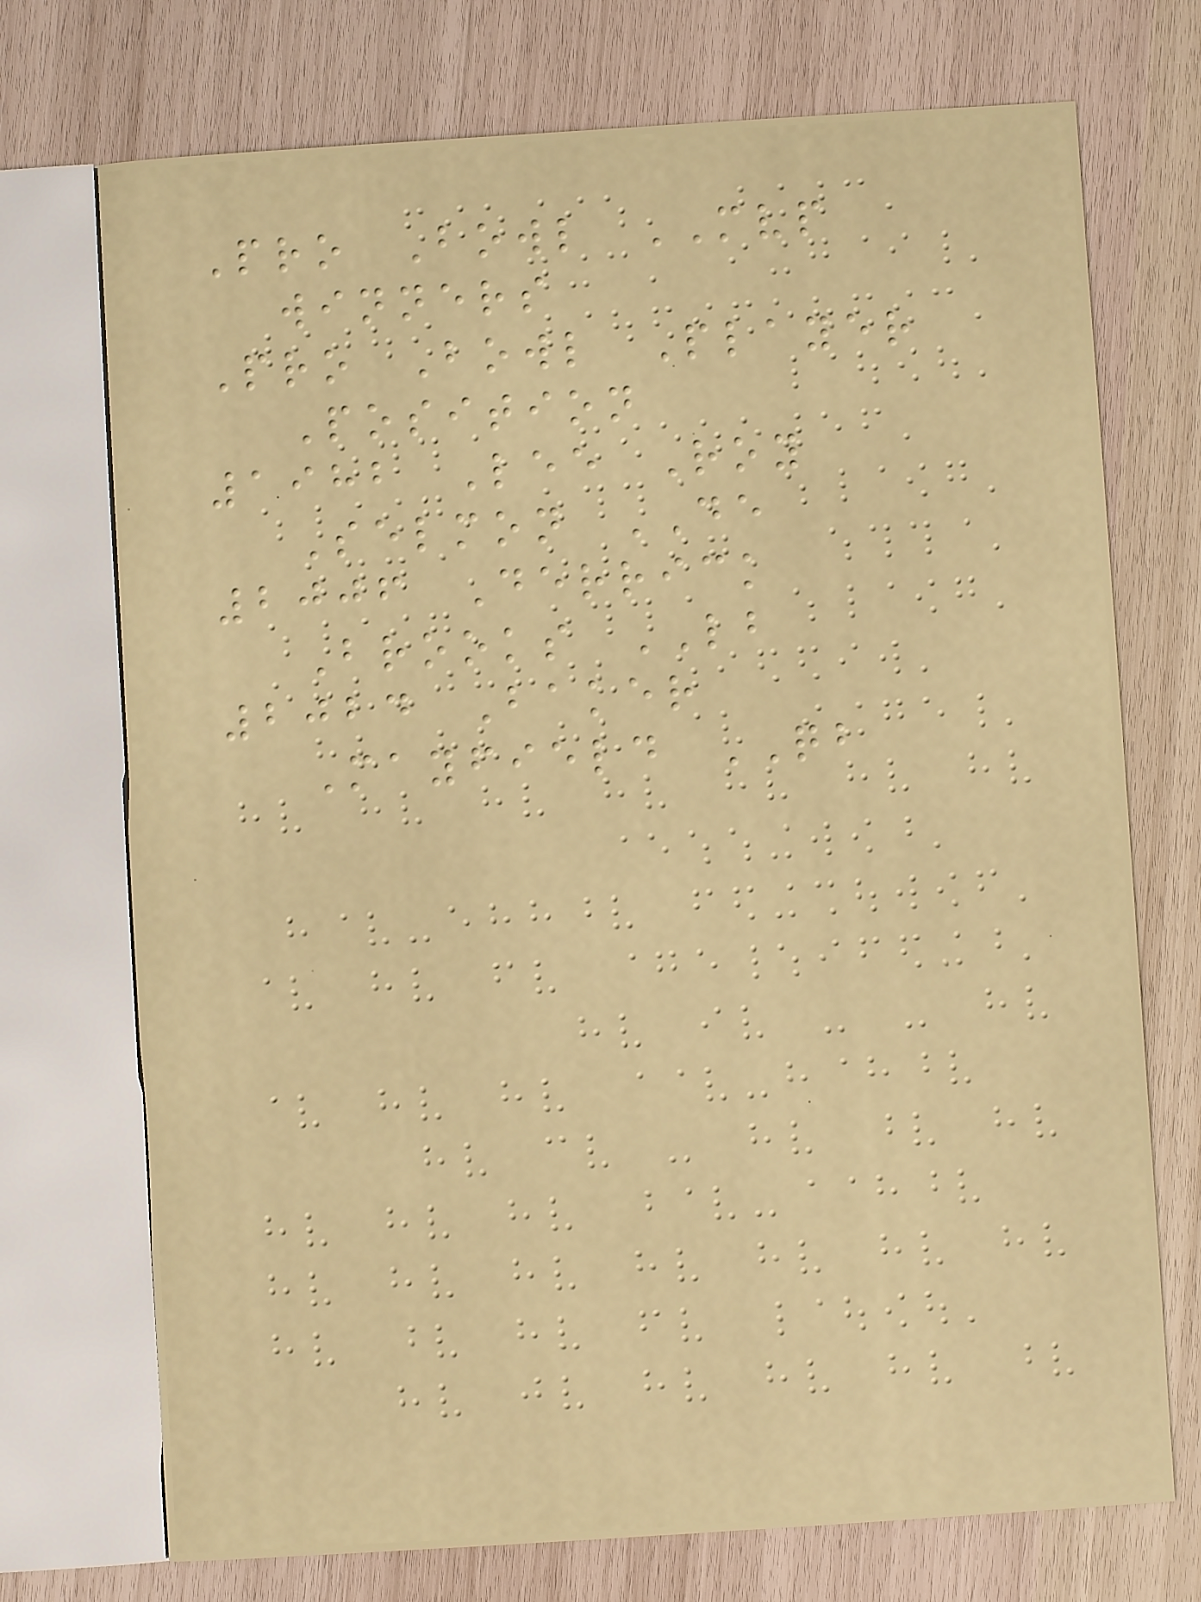Pro Bowl MVP
winners
Pro Bowl Player
Position
1982 Lee Roy
Selmon DE
2006 Derrick
Brooks LB
2024 Baker
Mayfield QB
